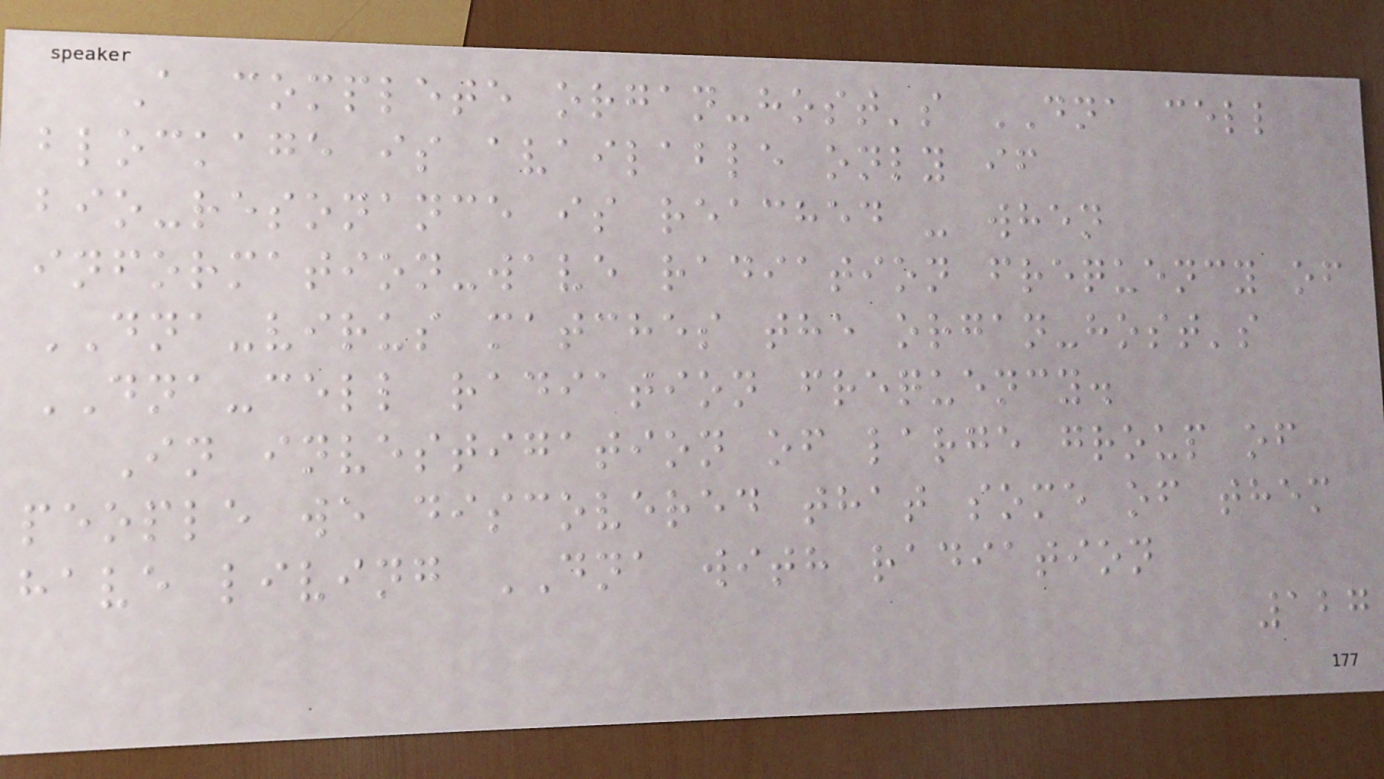A complete organ-host's DNA cell
blockage is available only if
bio-resonance is reached - when
information-wave radiation frequency of
DNA-virus matches the organ-host's
DNA-cell radiation frequency.
In investigation of large group of
people we discovered that some of them
have living DNA with radiation
127
